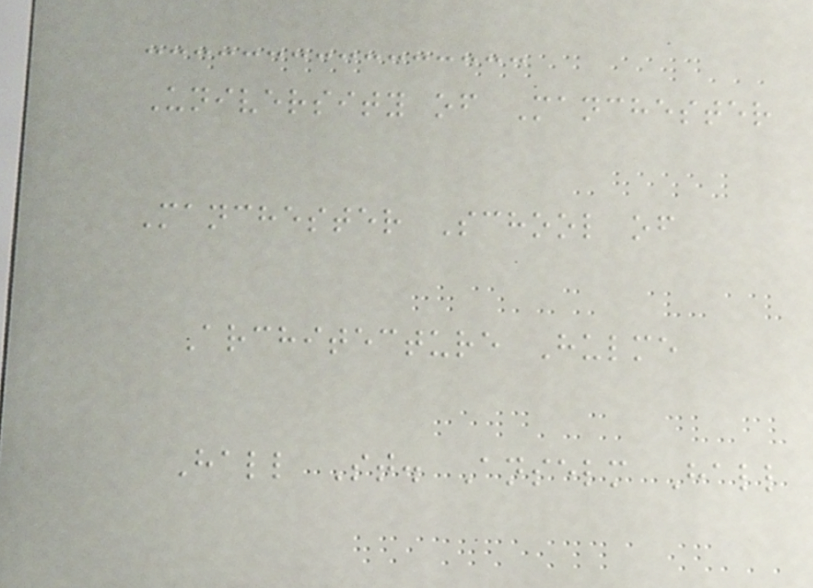University of Manchester
Manchester School of
Architecture Hulme
Hall St. Anselm Hall
